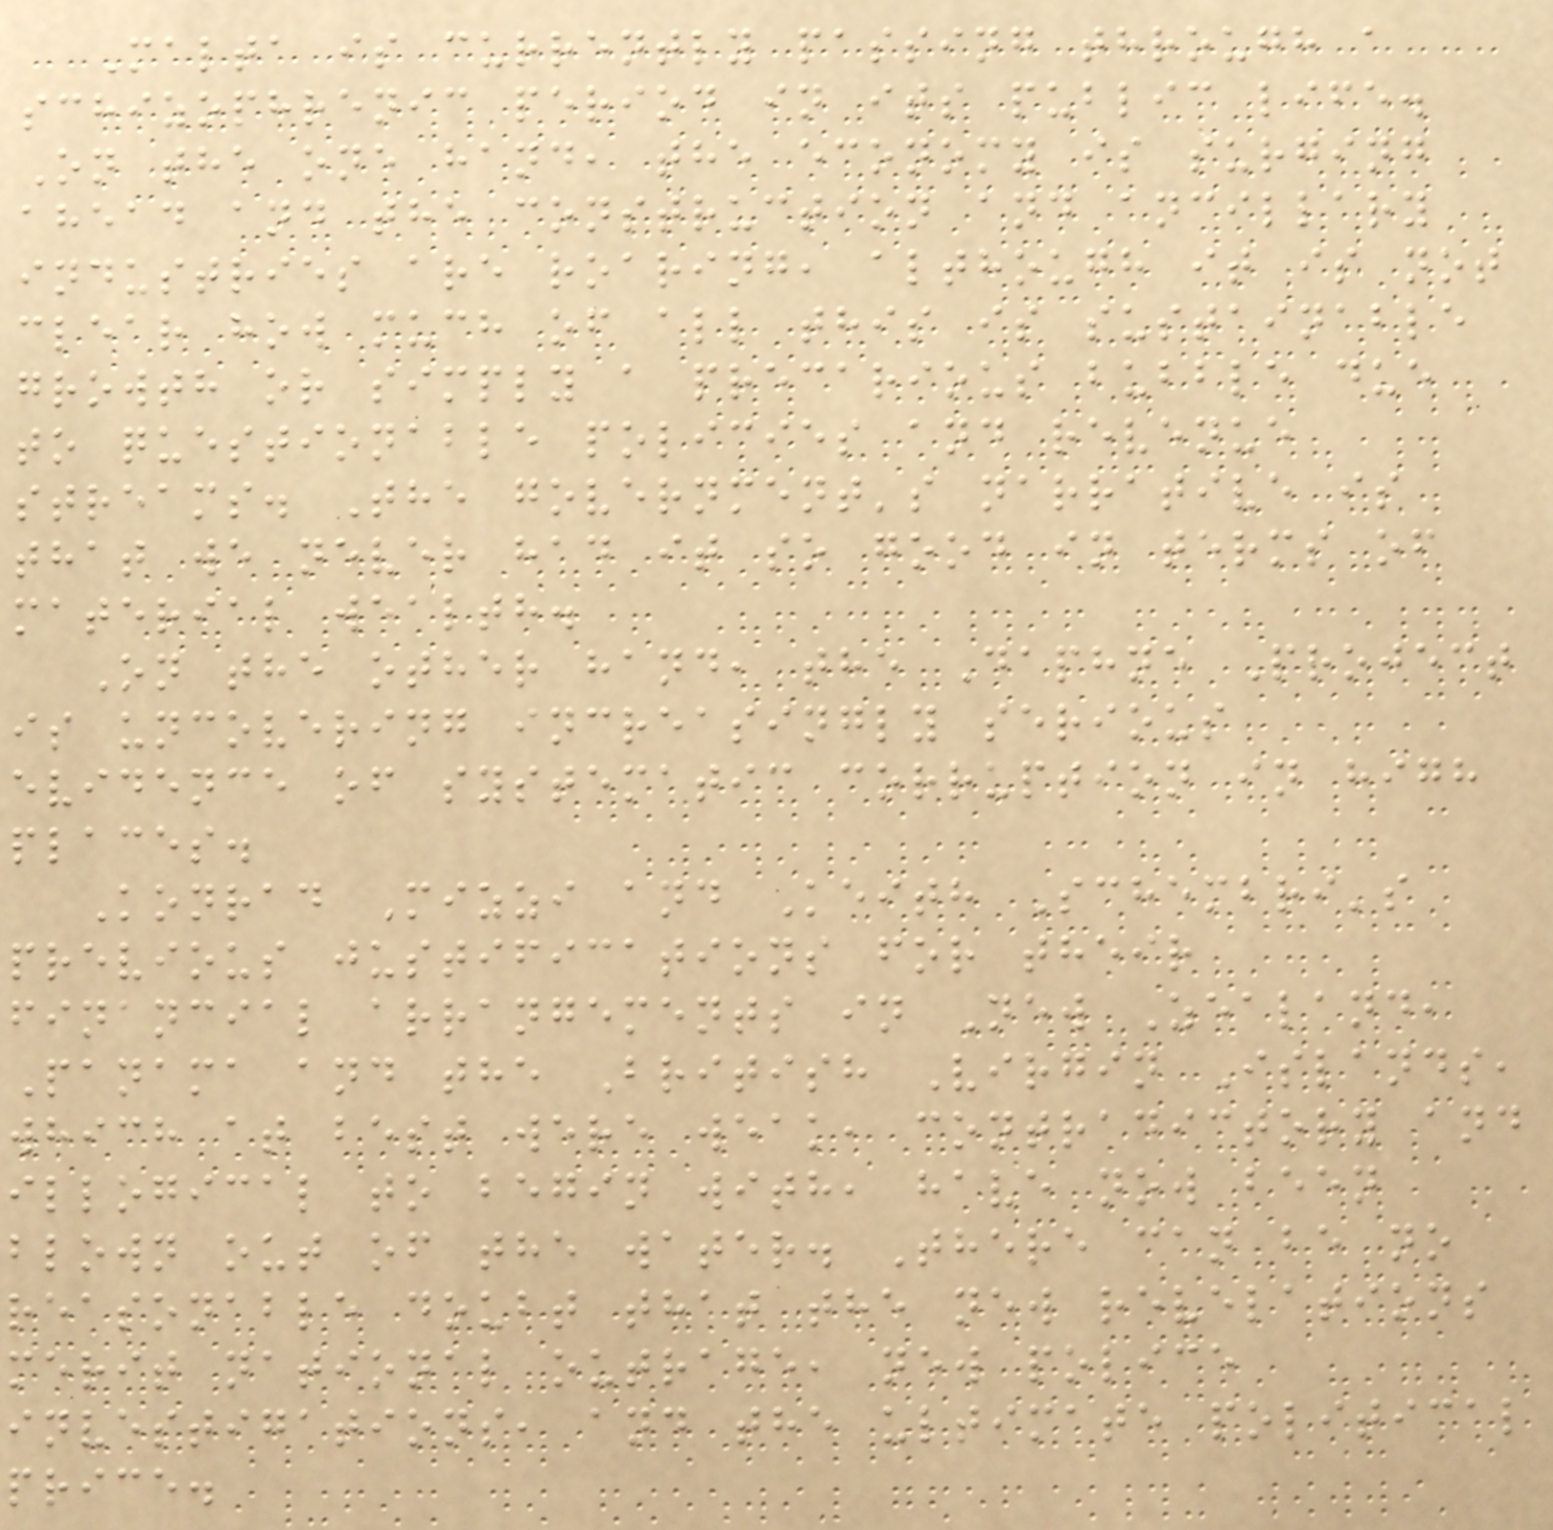Malta is currently passing through a
schizophrenic period in its public life.
On the one hand, the economy is surging
ahead and the construction and ancillary
industries are roaring, although it is not
clear how much of all this is sustainable
growth or simply a precarious bubble due
to questionable policies and revenue
streams. The government's narrative is
that we never had it so good in terms of
material wealth.
On the other hand, the Daphne Project
is uncovering increasingly serious
evidence of systematic corruption in high
places.
Konrad Mizzi and Keith Schembri's
previous justifications for their
financial arrangements in New Zealand,
Panama and the British Virgin Islands,
which at best were weak, contradictory and
illogical to begin with, have now been
blown out of the water. There can be no
reasonable doubt that the new revelations
merit national outrage, new police
investigations, and the ultimate political
price.
